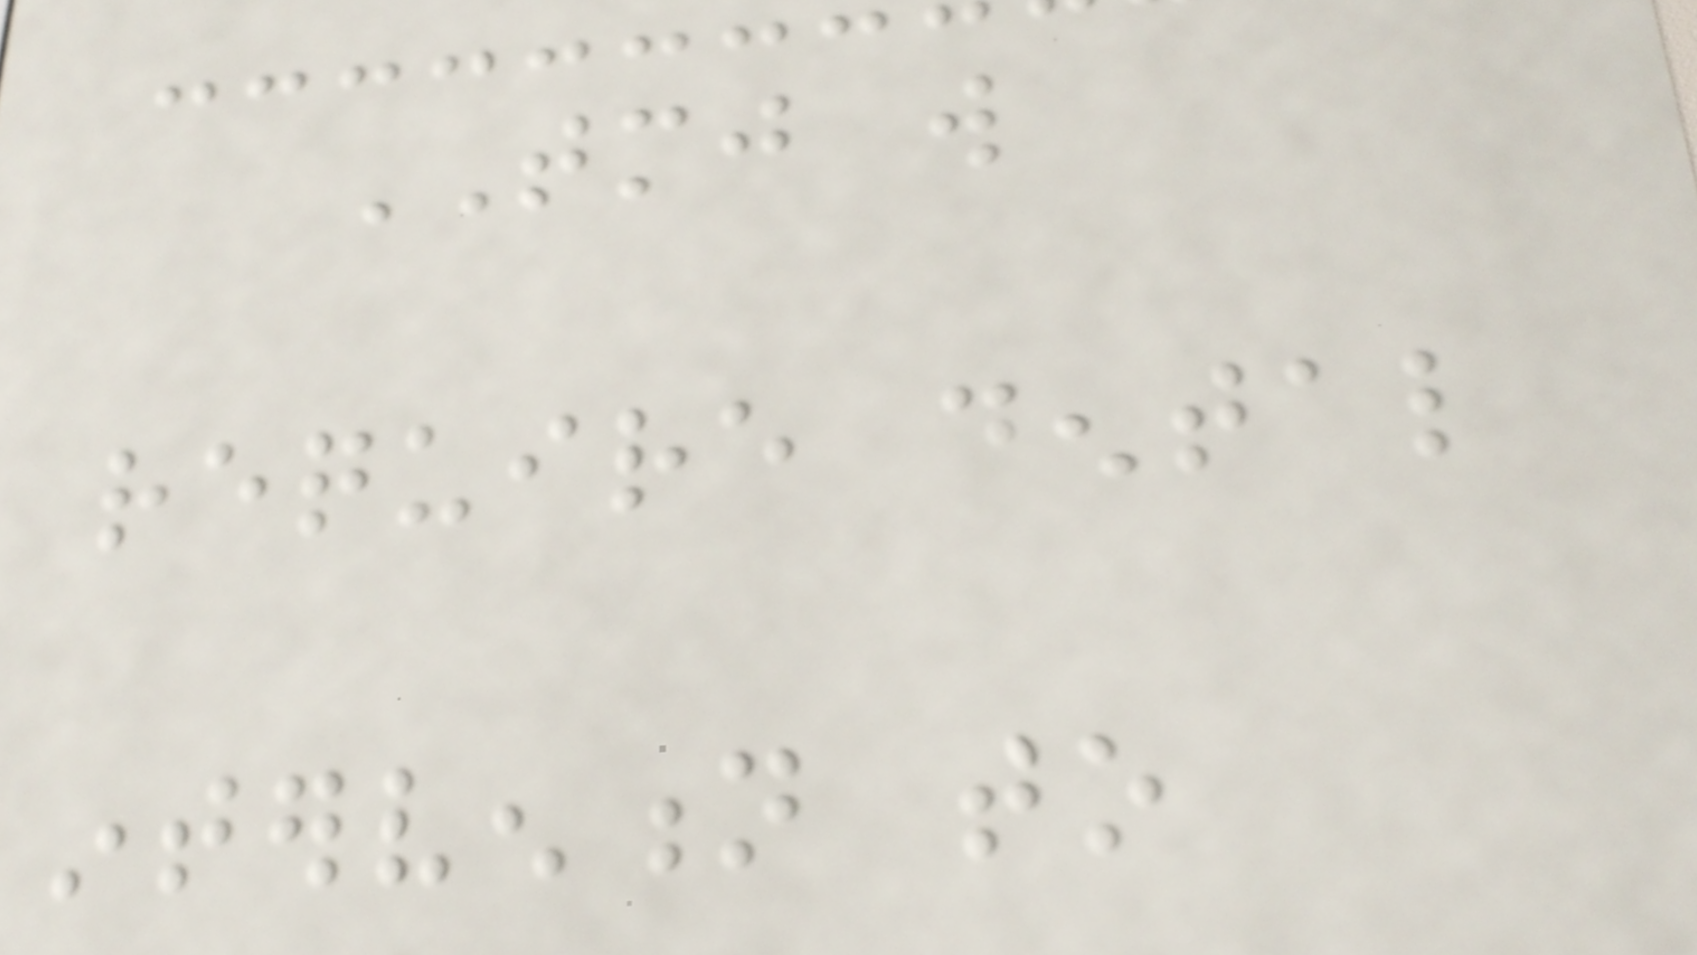TMJ will
require dental
intervention to
